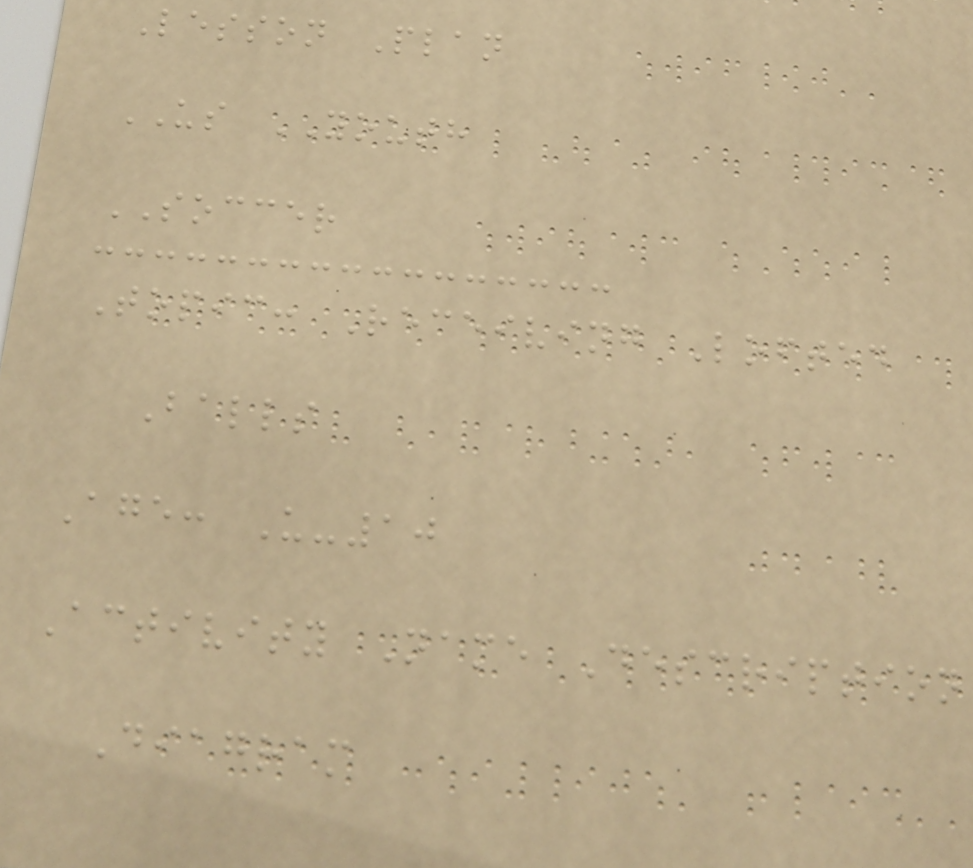Lesson Plan
US YOUTH
SOCCER
Topic: Receiving Lofted
Balls
Age: U-10
Activity Name Description
Diagram
